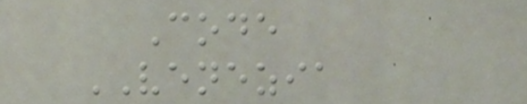Code
VENEZIA
